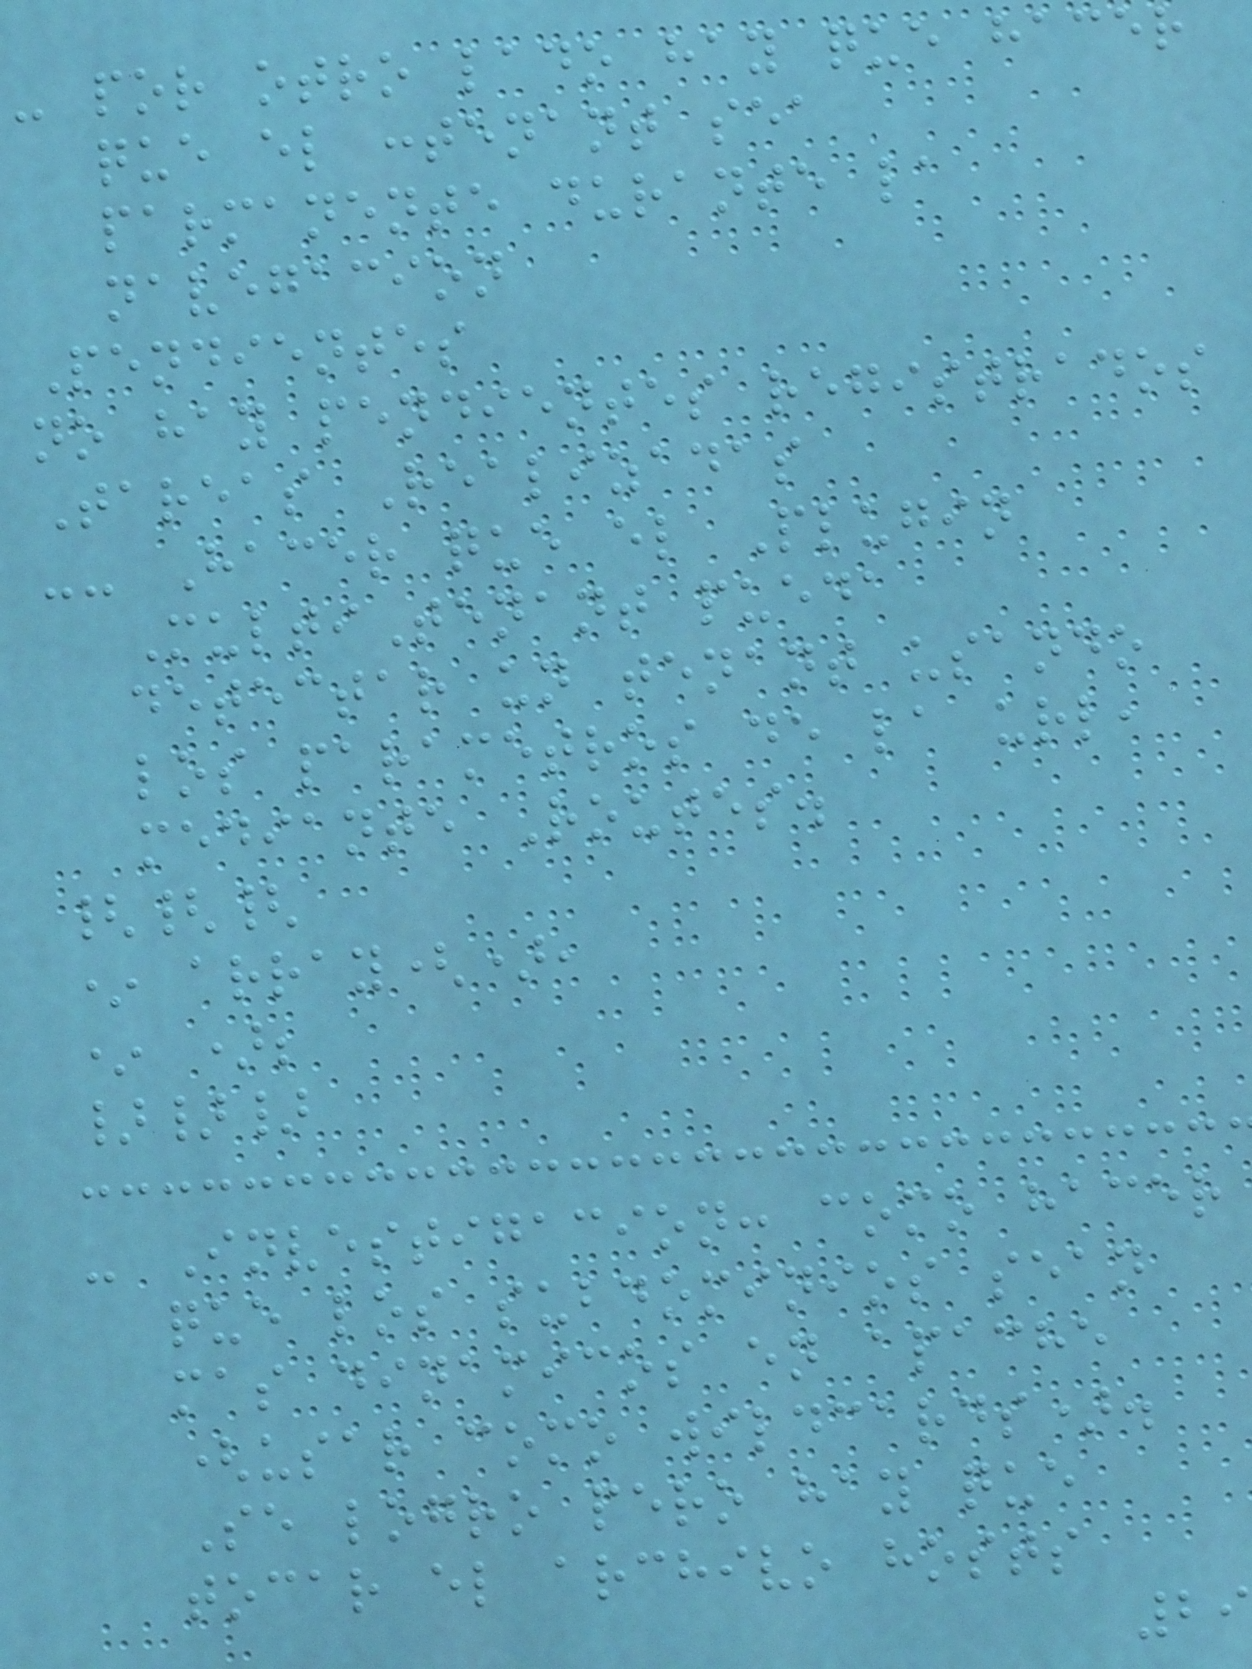- por otro lado hay que hacer
que el :tenant sea
parmanente durante la
navegacion
Pendientes
no hay pendientes registrados
Tareas Realizadas
-- Hacer que el Plugin
MultiTenant pueda
detectar un tenant usando
los parametros de la url,
mediante Routes.
{{{
* array(),
* );
}}}
- Investigacion: como hacer
que los subdominios sean
mas dinamicos en apache
(usar como wildcards).
Se logro pero hay que
tocar el archivo hosts
